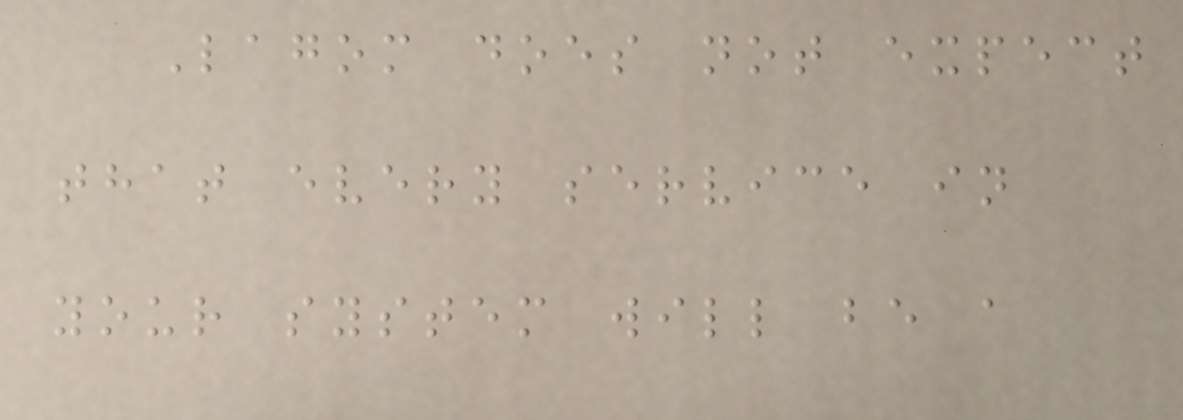Lagom does not expect
that every service in
your system will be a
